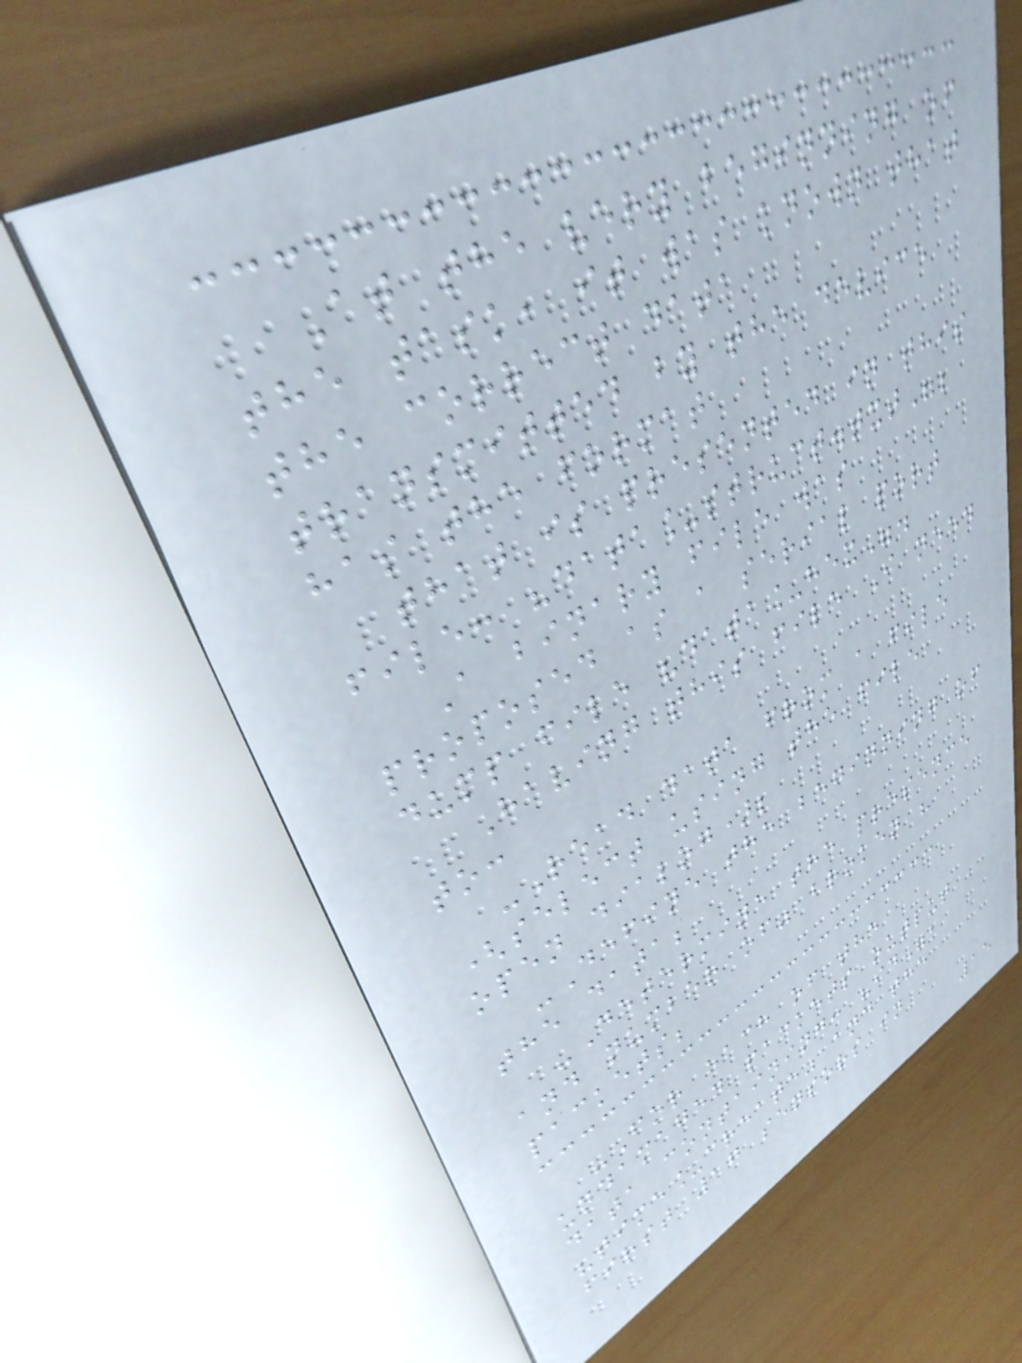At the very beginning of
the task, it was known that
the correct data
transmitted by the device
has the format
that is presented in this
file: "data_struct.txt";
A binary file was
proposed as a serial port
dump file "data_hex".
Having this file I need
to:
-Read data from a file
(select using the file
open dialog);
-Define the beginning of
the data;
-Determine the presence
and number of" broken "
packets;
-For each of the
undamaged packets output
data containing: "id",
"time_create" and the
first 17 sensors in
15
